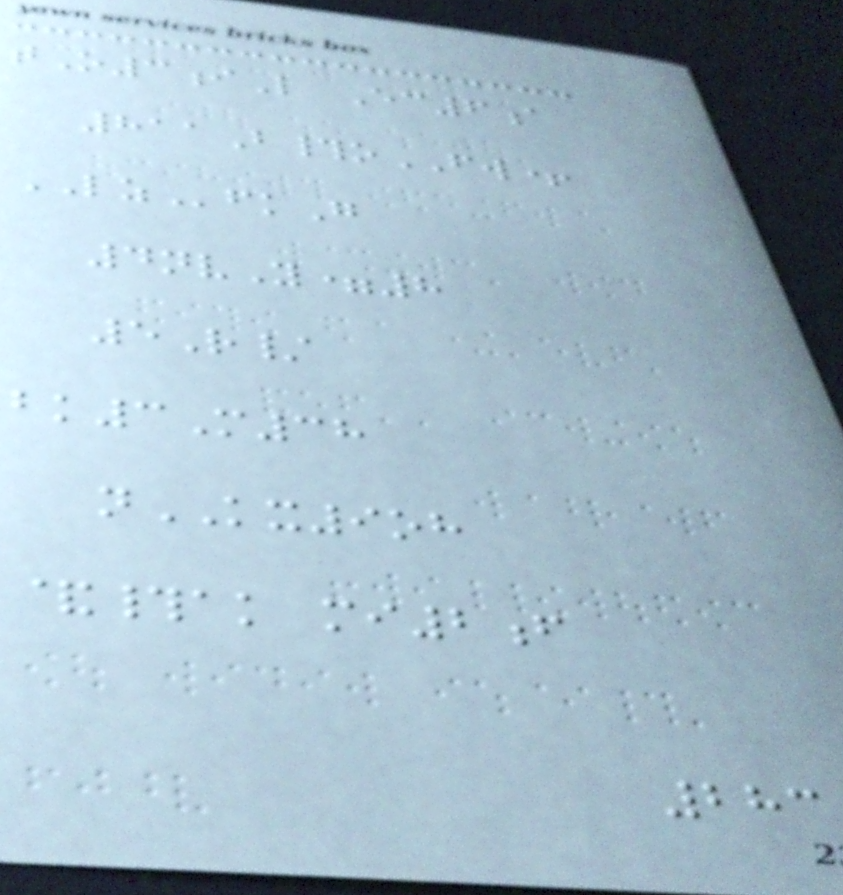tO3iL Ec6a
811B#oFW+
LZfkG
4nvY=8
5R/
bk3M38
nKX9oh
&#ak mi2f
283
